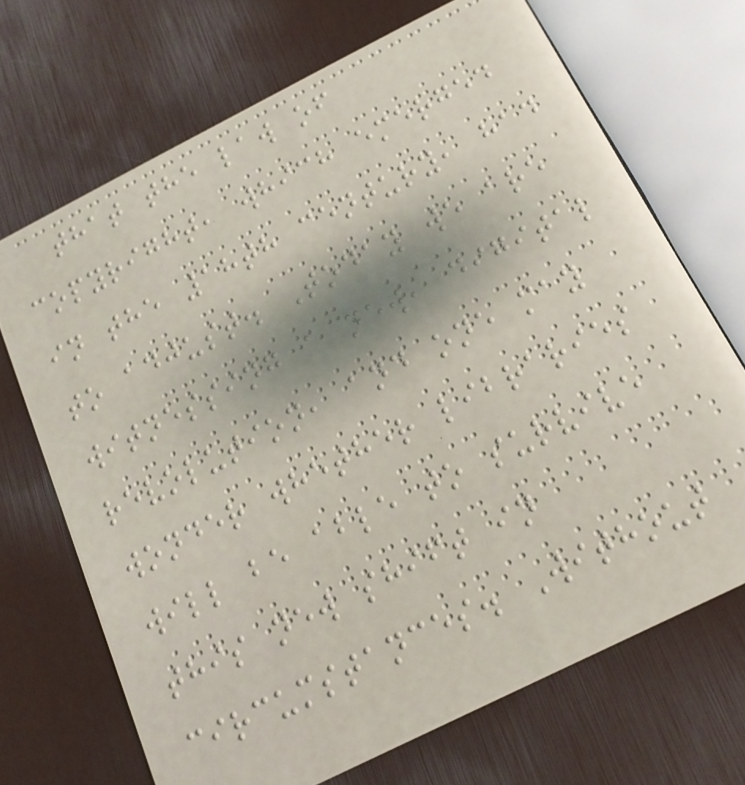that the law of
copyright, which emerged
in the 18th century, had
to adjust. Today we are
witnessing a new, digital
revolution, and one may
wonder whether libraries
will be able to survive
this new shift in
circumstances. Without
